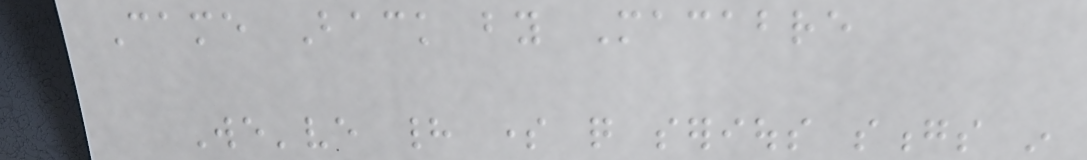Came Back by Macabre
We've had some quite serious songs in
